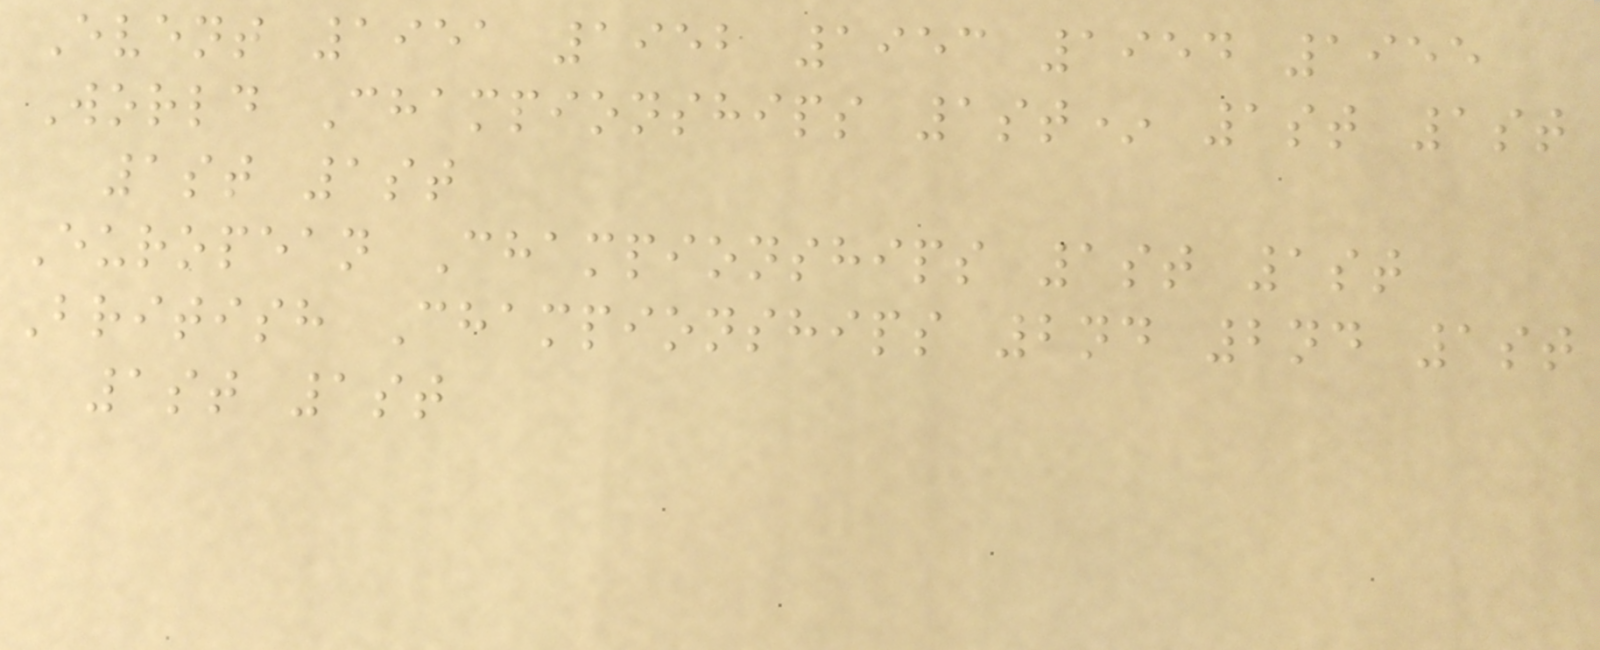Event 1951 1952 1953 1954 1955
World Championships 1st* 1st 1st
1st 1st
European Championships 1st 1st
British Championships 2nd 2nd 1st
1st 1st
